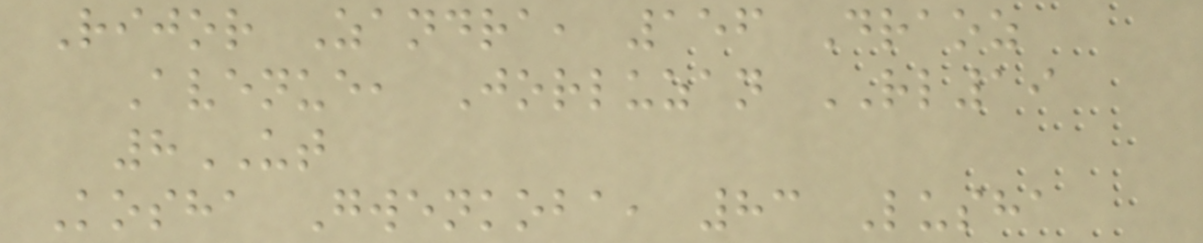Rijor Zandra, 156 Draoz
Avenue, Jorluzan RL19
8UT
Kosha Gwenkoba, 83 Lusha
